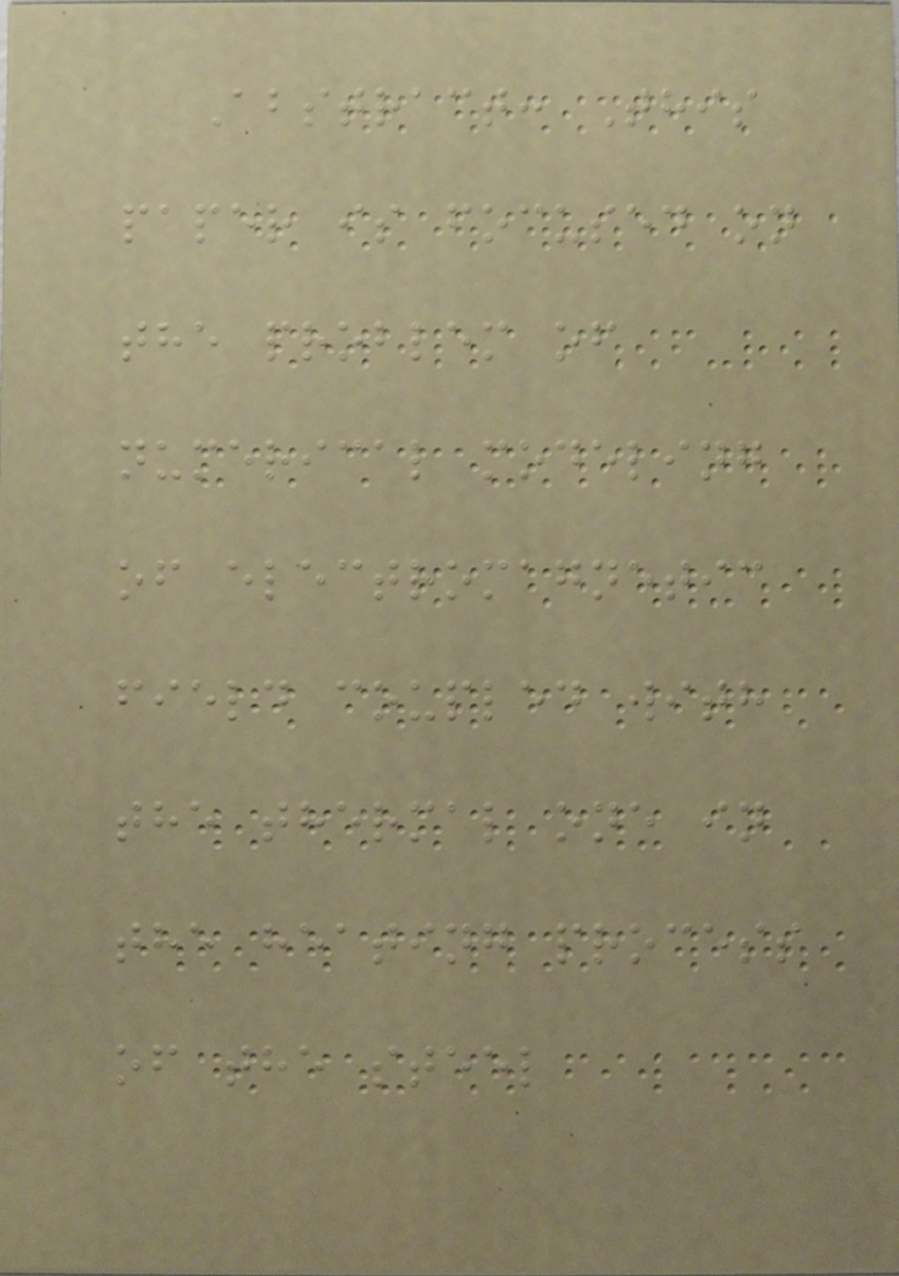Abstract: This
paper is focused on
the problem of
numerical modeling
of electromagnetic
field coupled with
the thermal one in
the heating process
of the steel
